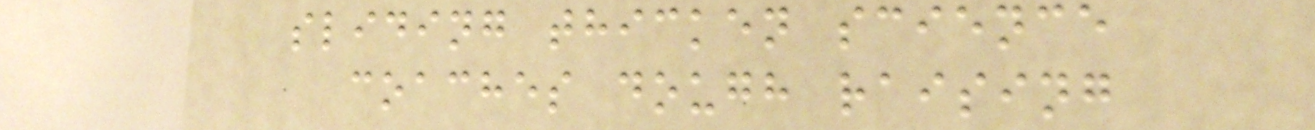sliding thicken science
coaches dough raising
